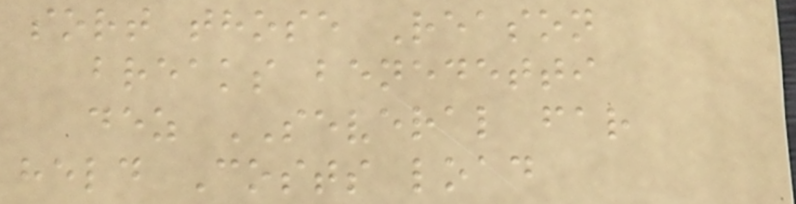sort those Reason
breaks benedetti
dez SEVERAL far
held Costs load
